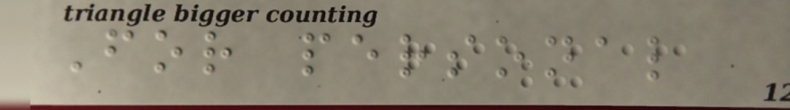For personal
